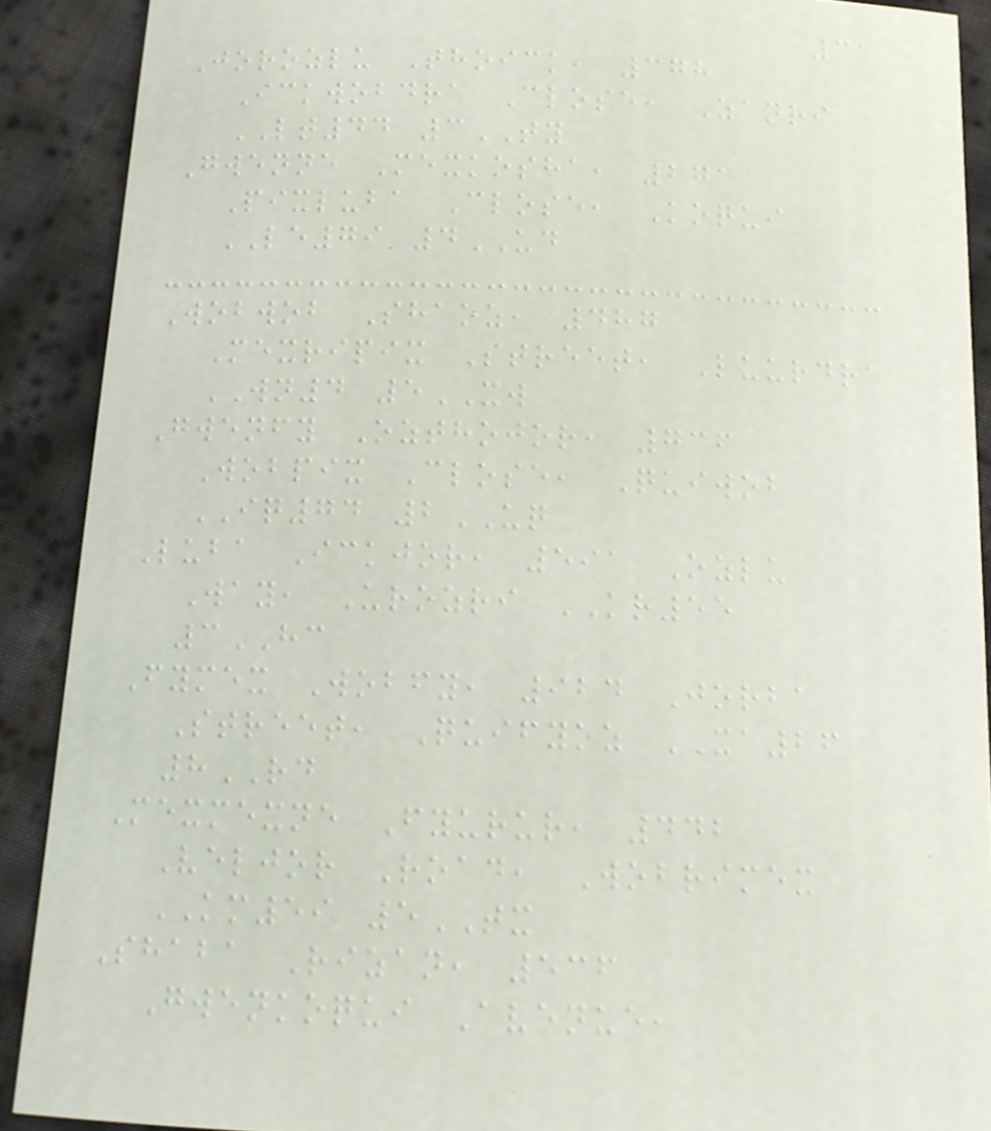31
Jorozlu Thoick, 378
Ickwobdra Close, Zanri
LT44 3TY
Gwenne Mexkosha, 271
Pixluba Close, Koqui
LE79 4UD
Wobwob Shaoz, 487
Mexripix Street, Luurdra
WN4 5XW
Gwenfy Ozthojor, 736
Wobpix Close, Quiwob
IQ74 2UQ
Luba Ickjor, 591 Ozlu
Way, Urozri KR55
3HC
Fymex Wobfy, 924 Jorba
Street, Quifyoz XA26
8RD
Mexmexne Fyurur, 442
Veljor Road, Wobrimex
KM59 5TX
Shaba Rizan, 536
Gwenkoqui Avenue,
